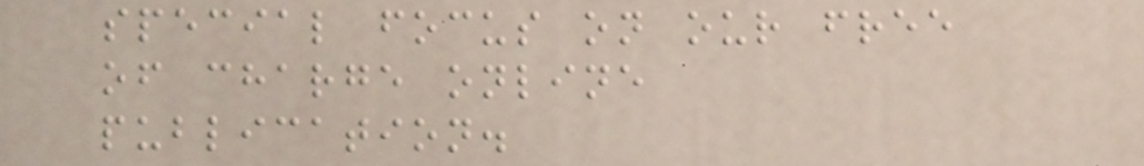special focus on our free
of charge online
publication.
